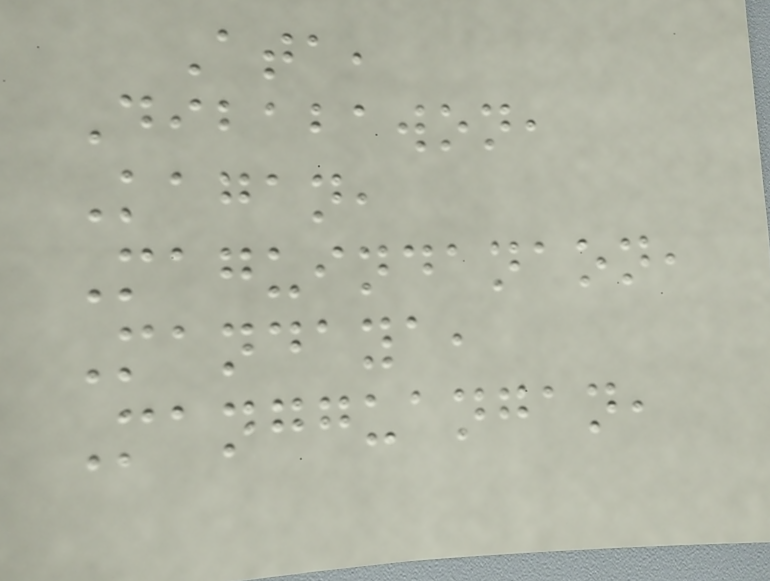Ata,
Dibabawon,
Kagan,
Maguindanaon,
Mandaya,
Mangguangan,
